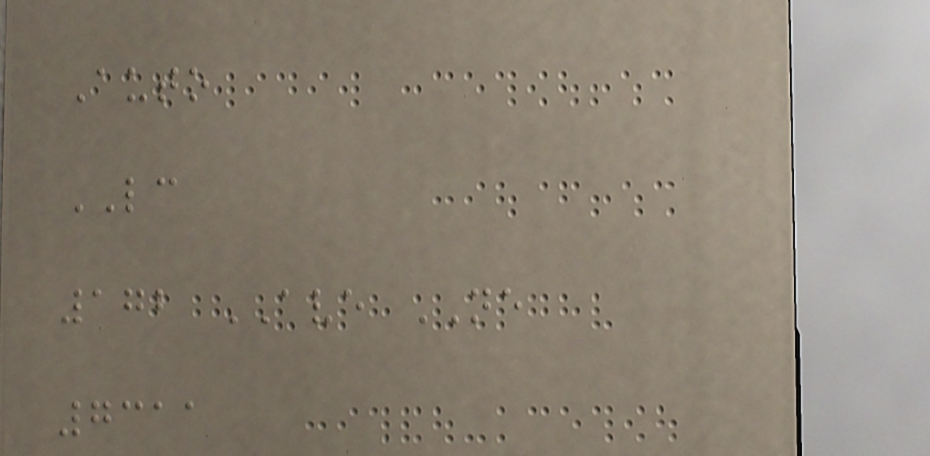Auto
LC
172 AVE NE
7311
